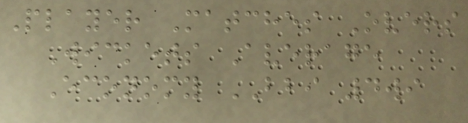Player Matches Overs
Wickets Average
Economy BBI 4wi
